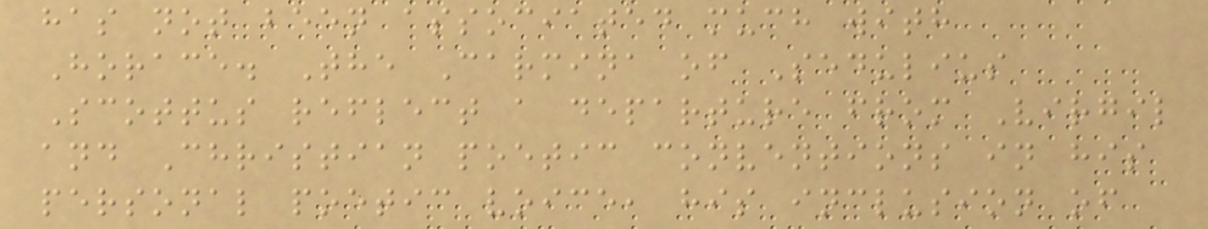has not been associated much with
Horace. The Carmina of Sedulius
Scottus reflect a departure from Virgil
and Christian poetic conventions in his
personal poetic voice, his inclusion of
